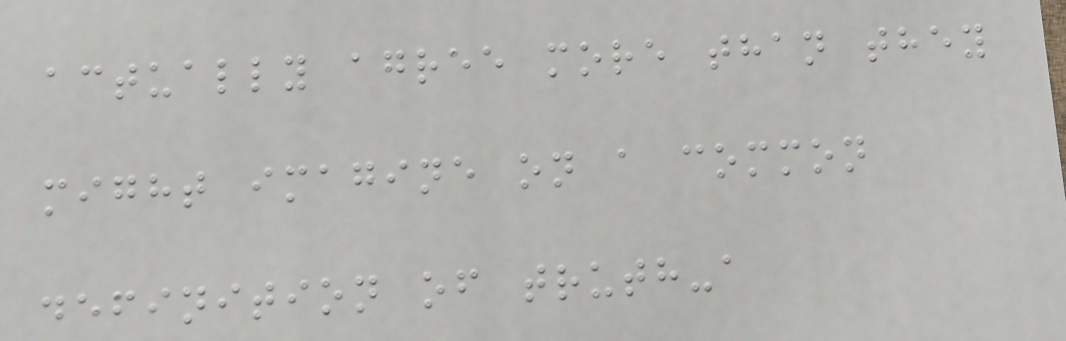actually agree more than they
might imagine on a common
definition of truth-a
